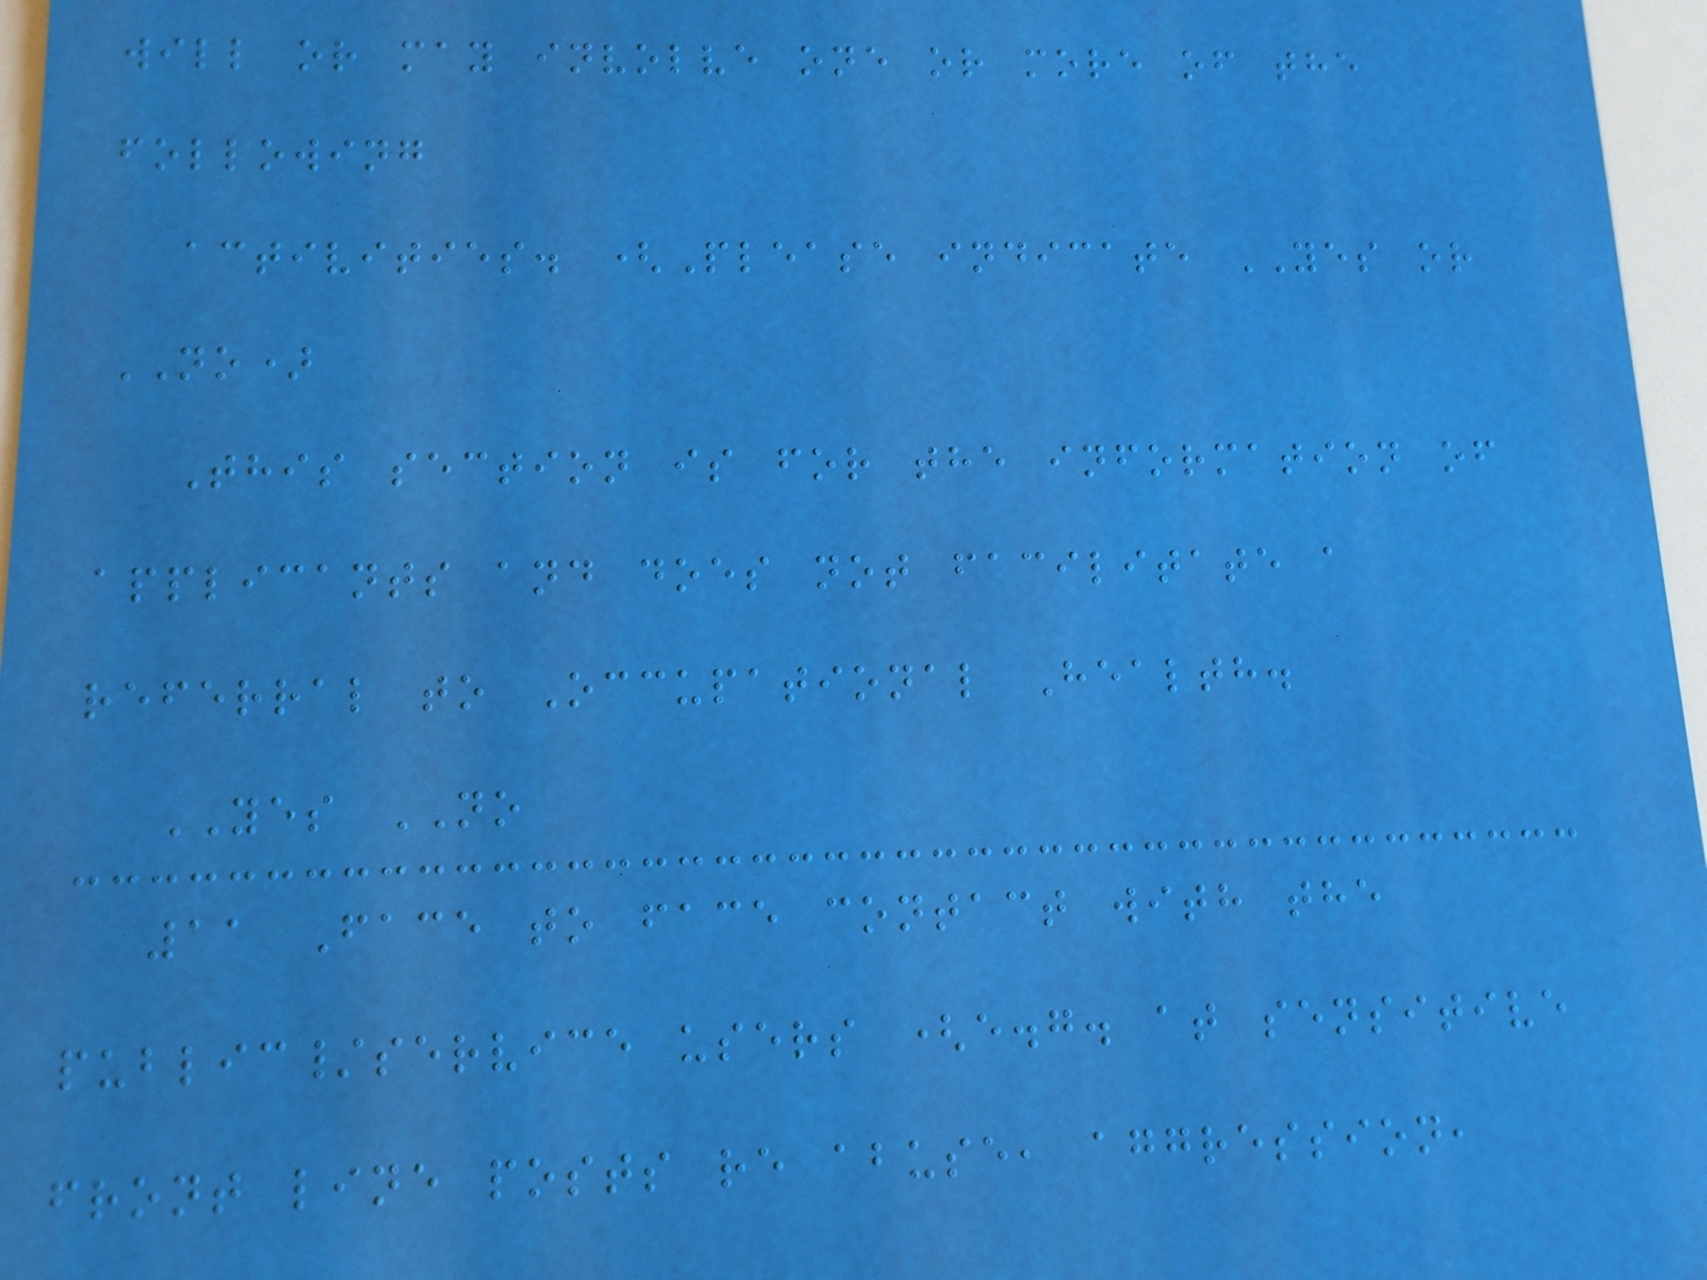will or may involve one or more of the
following
activities. (Please indicate YES or
NO)
This section is for the information of
applicants and does not facilitate a
referral to Occupational Health.
YES NO
11 Face to face contact with the
public/service users (e.g. at sensitive
front line posts re abuse, aggression,
